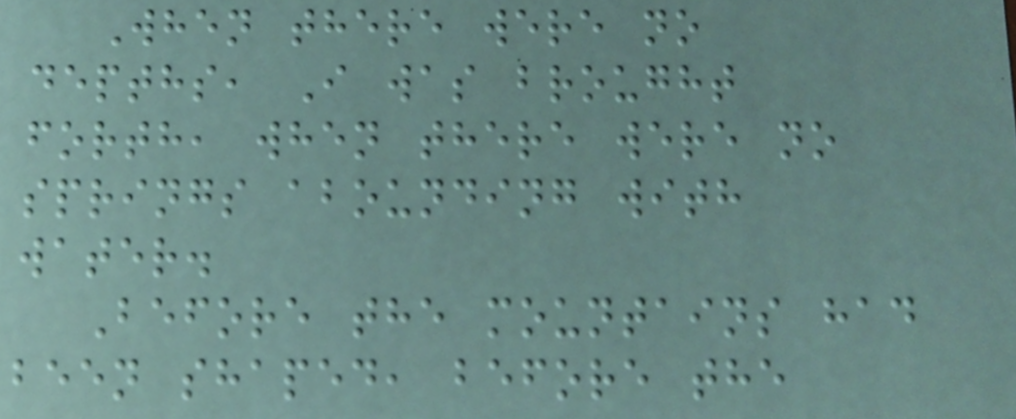When there were no
depths, I was brought
forth, when there were no
springs abounding with
water.
Before the mountains had
been shaped, before the
